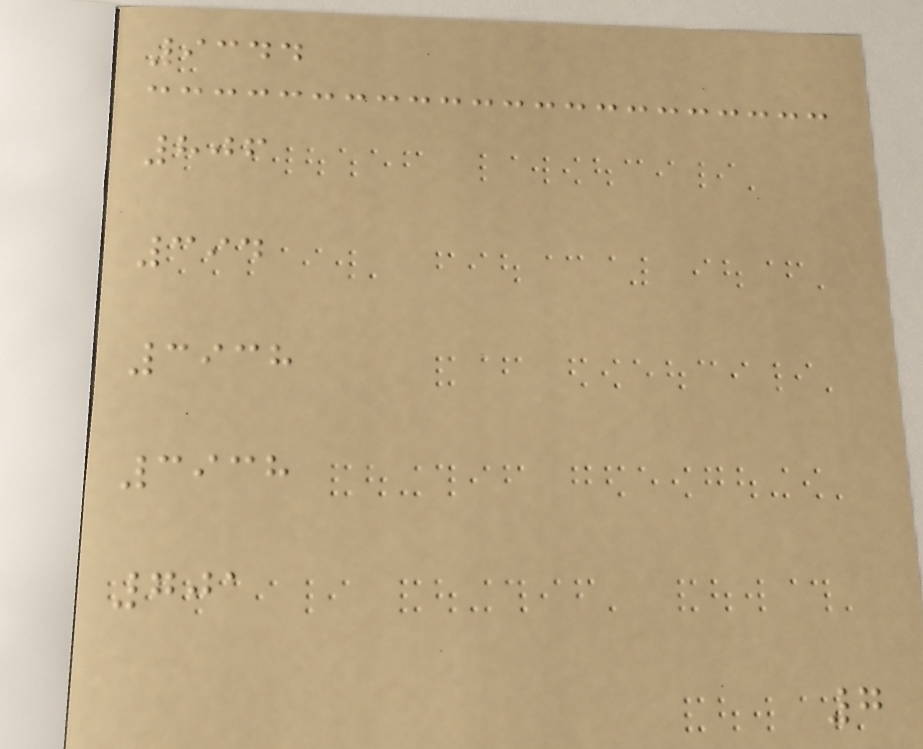9344
806
394
3938
3938
701
7
